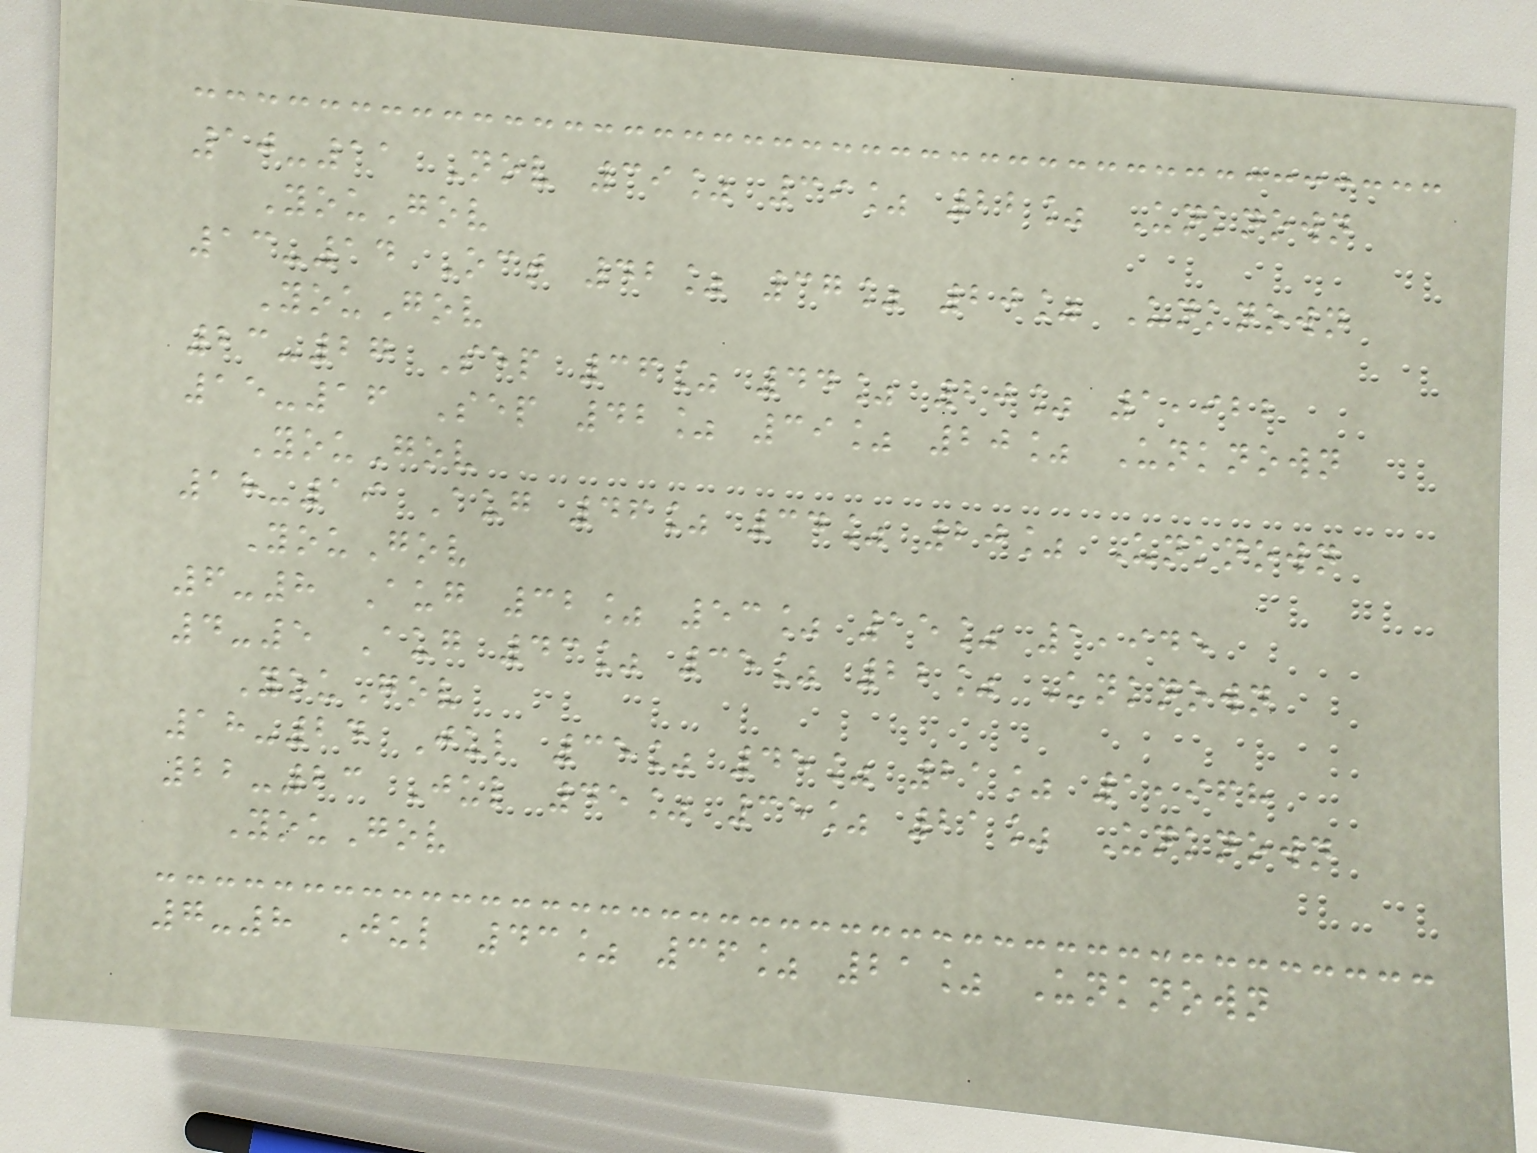10-11 Nov 39% 39% 22% Unknown
YouGov
13-14 Oct 42% 37% 20% Unknown
YouGov
23-27 Sep 36% 44% 20% 1,922
15-16 Sep 42% 39% 20% Unknown
YouGov
18-19 Aug 46% 34% 20% Unknown
YouGov
6-8 Aug 32% 53% 15% 1,945
4-5 Aug 43% 35% 22% Unknown
YouGov
18-24 Jul 35% 45% 21% 1,968
22-23 Jul 45% 35% 21% Unknown
YouGov
7-8 Jul 43% 36% 21% Unknown
